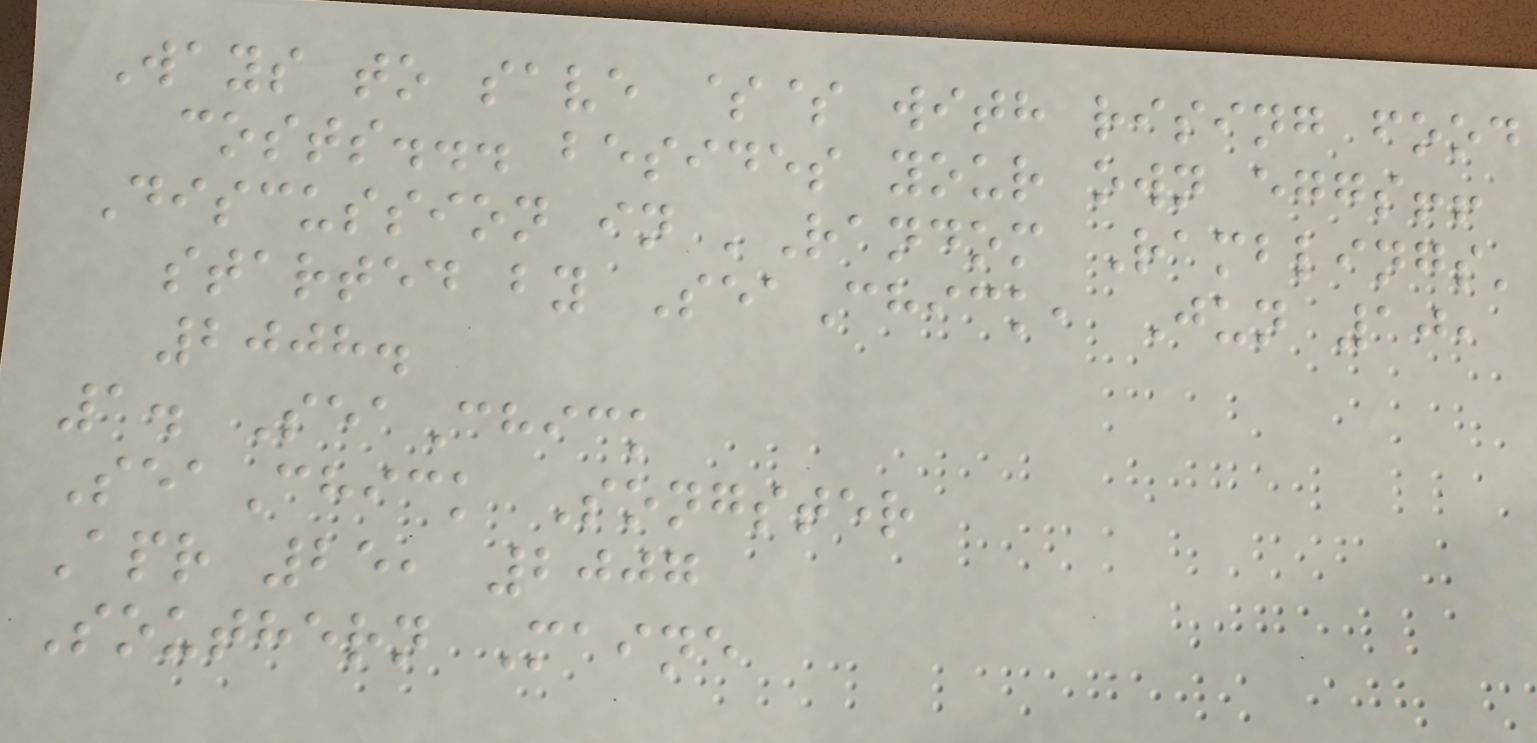Ways to save $$ with rising food
costs... besides your own eggs!!
Discussion in 'Random Ramblings'
started by SeaChick, Jun 10,
2008.
1. SeaChick
SeaChick Songster
Apr 25, 2007
Southern Maine
